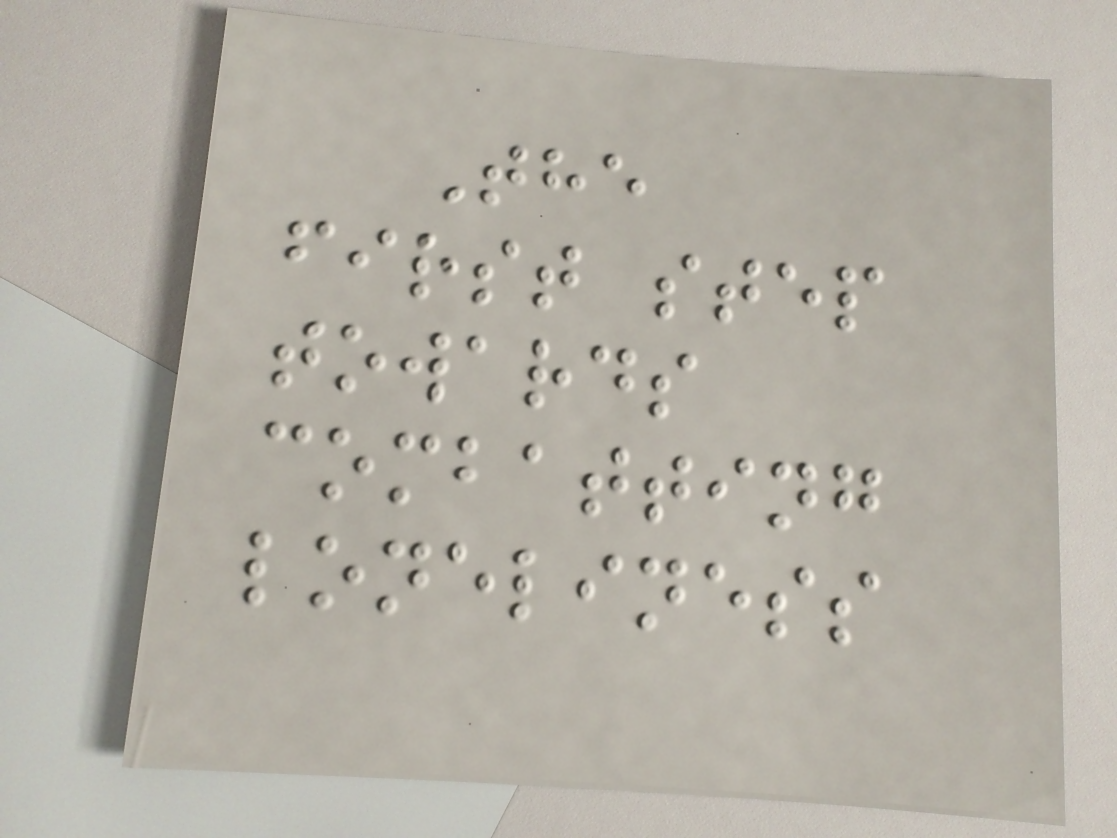The
first step
towards
combatting
loneliness
